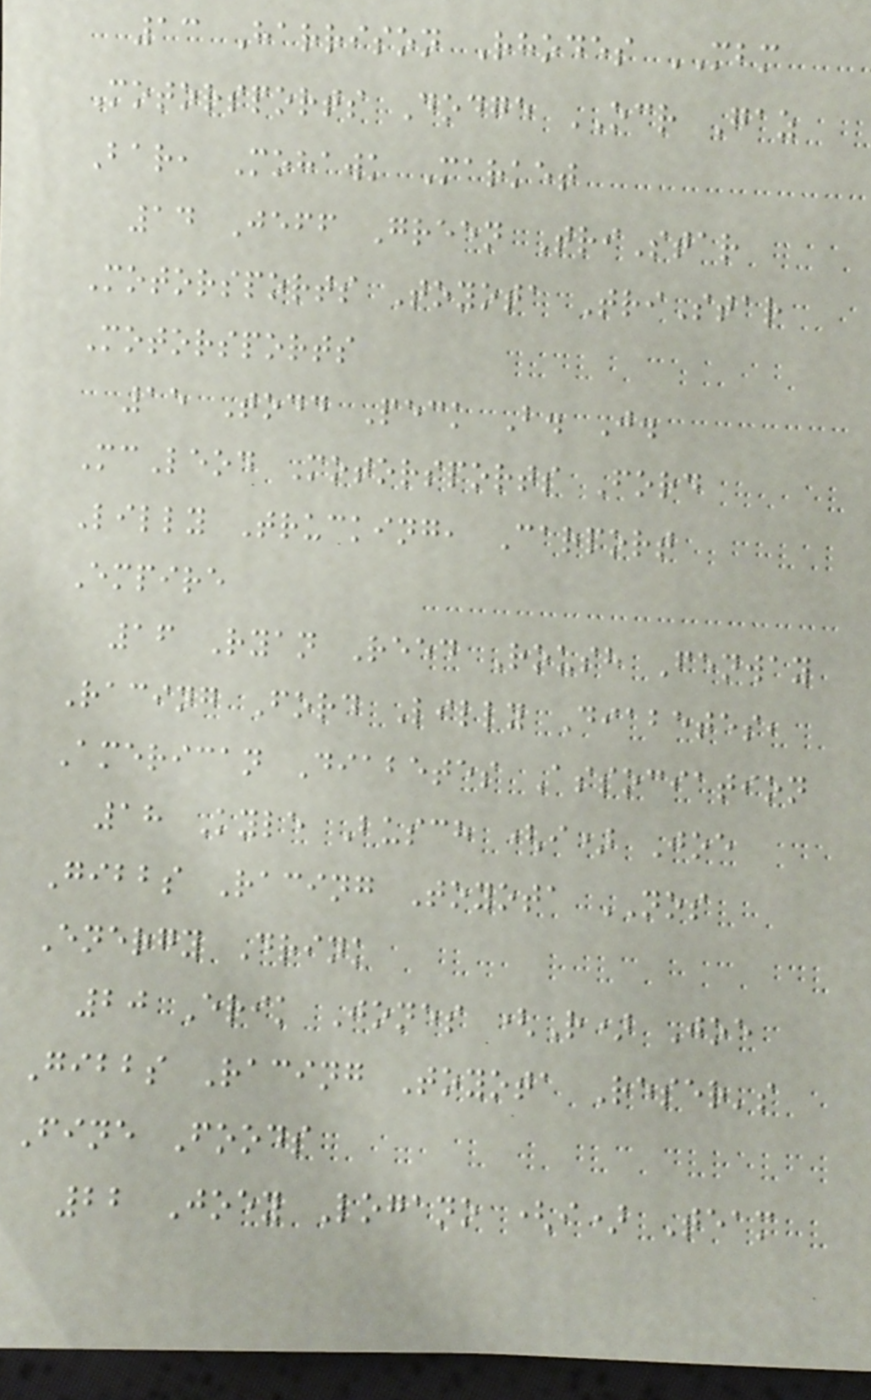13 Harrison Rhodes MBM
Motorsports Dodge OCR Gaz
Bar, Mohawk Market
14 Jeff Green TriStar
Motorsports Toyota TriStar
Motorsports
15 Todd Peck B. J.
McLeod Motorsports Ford
Lilly Trucking, Carport
Empire
16 Ryan Reed Roush Fenway
Racing Ford Lilly Diabetes,
American Diabetes Association
18 Kyle Busch (i) Joe
Gibbs Racing Toyota NOS
Energy Drink
20 Erik Jones (R) Joe
Gibbs Racing Toyota Reser's
Fine Foods
22 Joey Logano (i) Team
